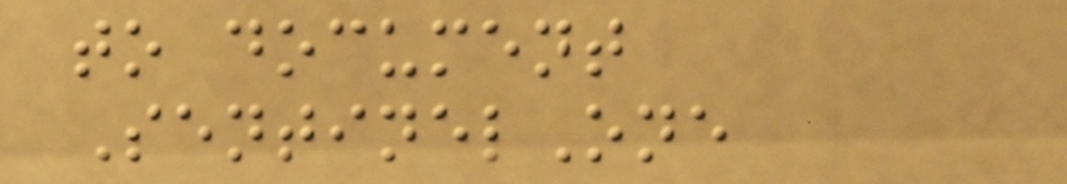to document
SentinelOne
